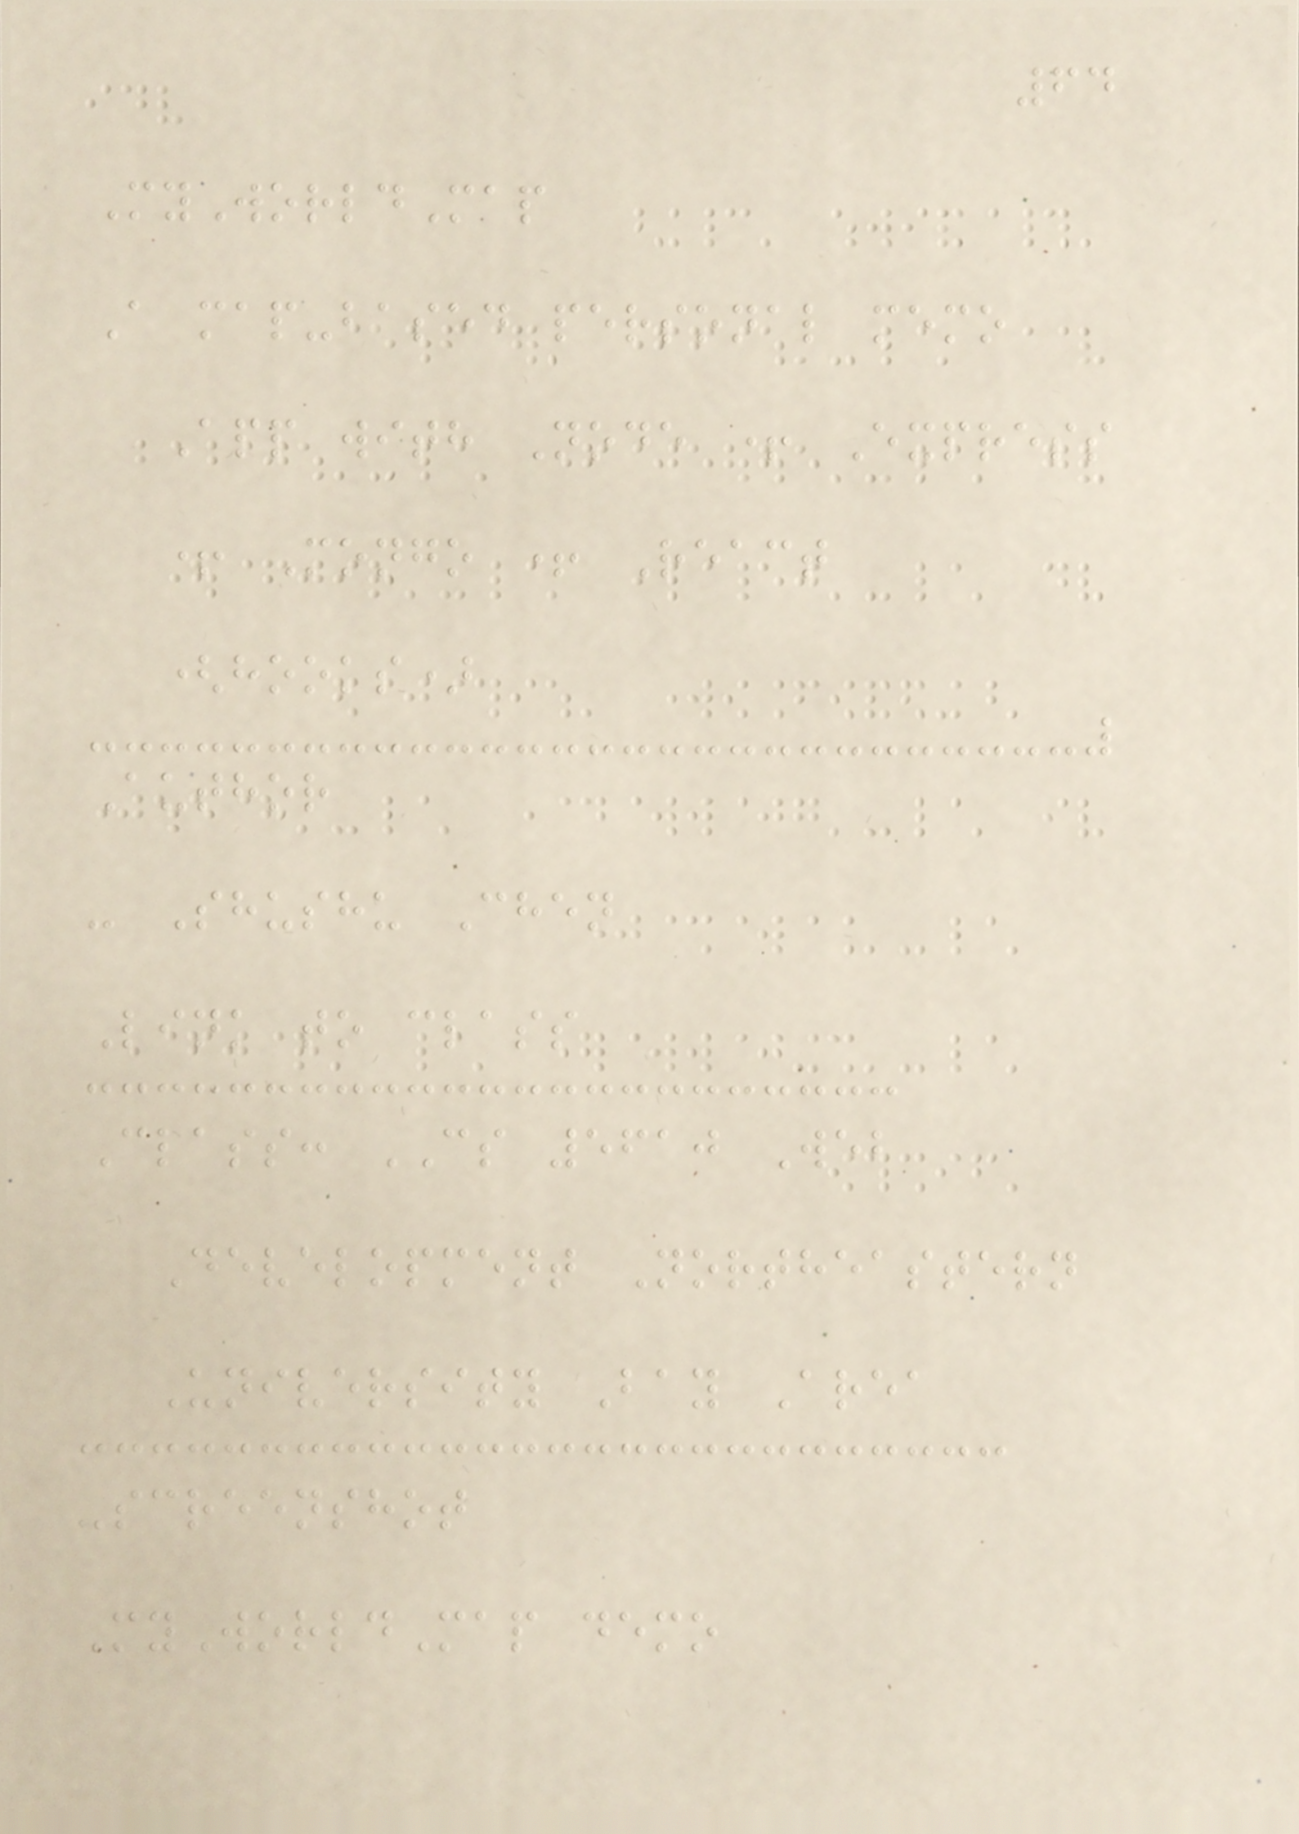64
MyWorldMap
A map-based personal memo
App with Node + Express
+ Mongo + React
(hooks)
Author
- Shushu Chen
Link to class
Class: CS 5610 Web
Development Northeastern
University Bay Area
Screenshot
MyWorldMap demo
